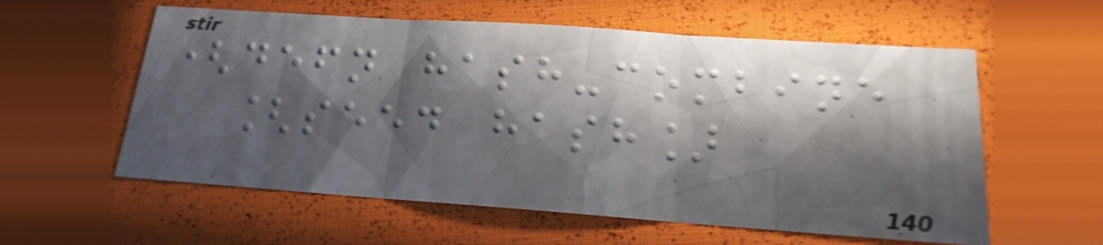(defn hash-combine
[seed hash]
